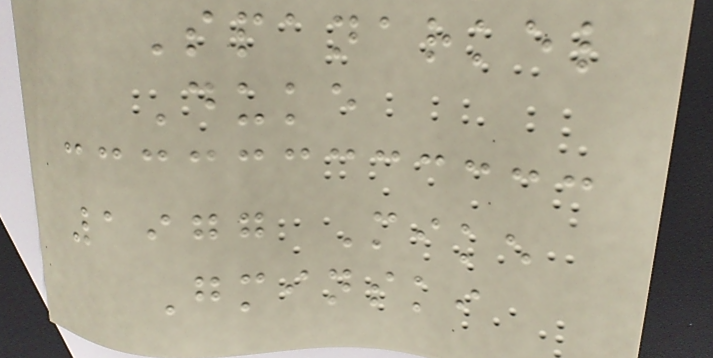Spanarkel
Duke
1977 Mike
Gminski
